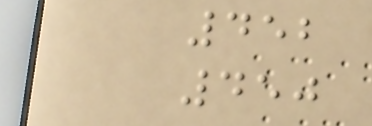452
450
